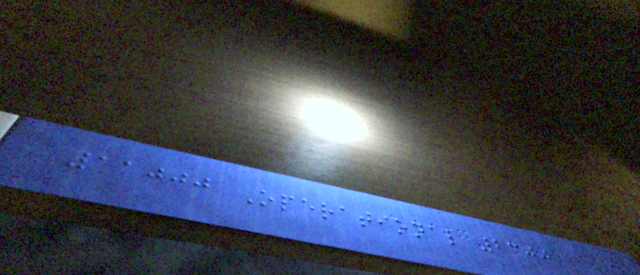11000 Operational 2300
